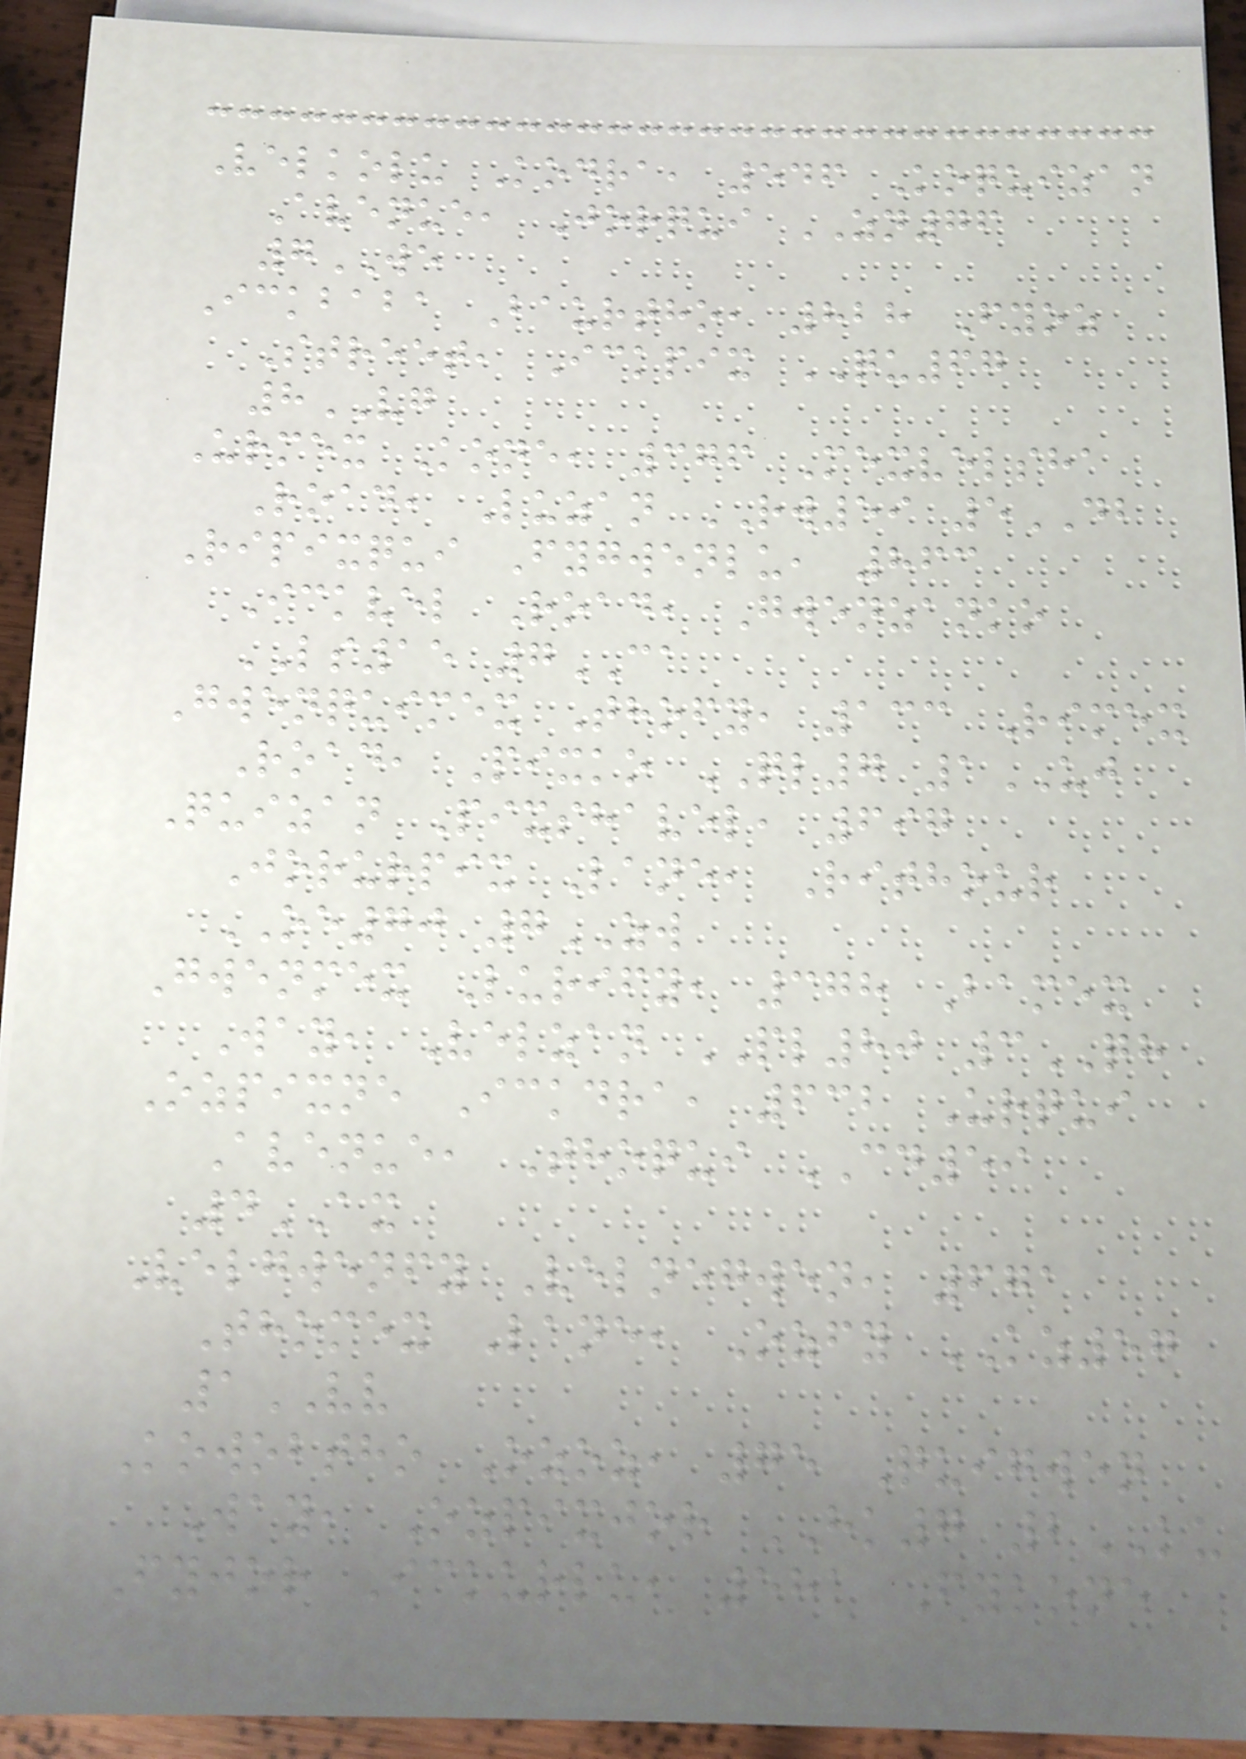Velkolu Kodra, 546 Koquizan
Avenue, Jorqui ZN76
7WE
Ickbaba Baurtho, 828 Fyoz
Street, Ickpix QU67
8VG
Urmex Kone, 376 Mexvelsha
Road, Luzan RW59 5DB
Ripixqui Fygwenlu, 863
Ickvel Road, Gwenzanko
LS15 7CA
Gwenquimex Thofy, 133 Rimex
Road, Pixko QL7 1UJ
Quizan Pixshavel, 697
Jorurpix Lane, Rithour
OE70 7ZW
Gwenmex Lurify, 378 Bamex
Way, Velzan PL80 3QH
Ozpixne Ickdra, 632 Urqui
Avenue, Thoqui CD59
4AX
Velgwenfy Velnegwen, 671
Thomex Lane, Ozfy KZ57
1VV
Kowobtho Ozoz, 75 Quigwen
Way, Ozpixjor HK7 2KU
Fyjor Ickurlu, 581 Fykone
